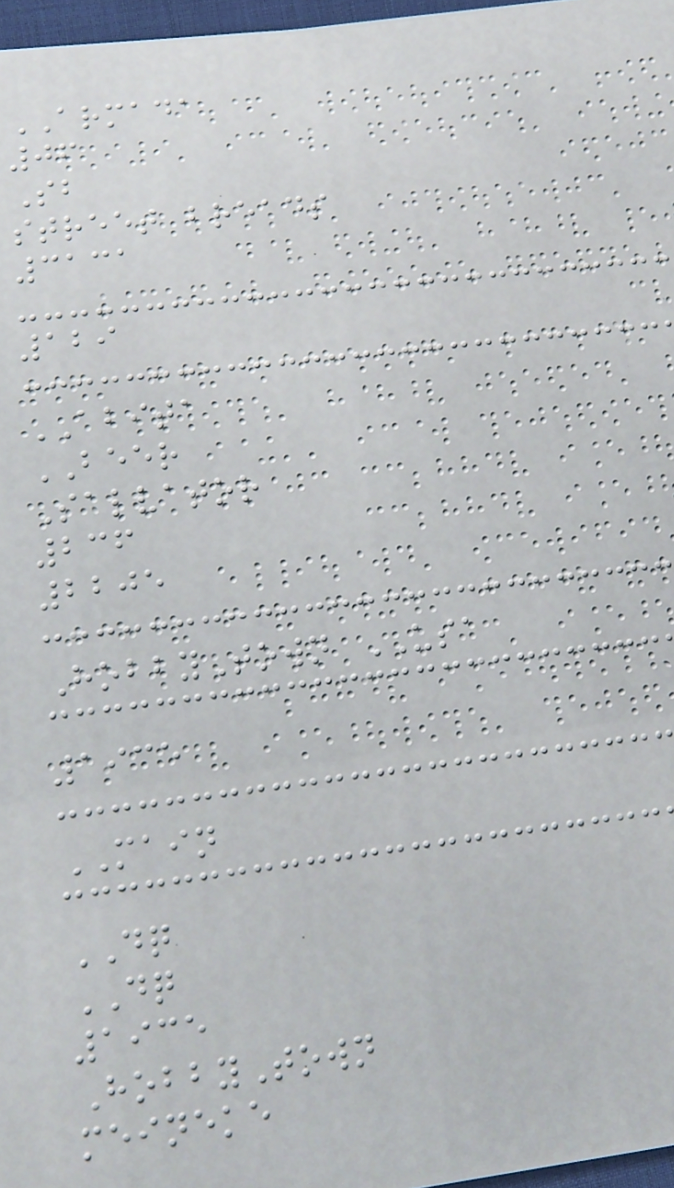ARMADA
06
Sb
street breads
3131
129
ABITA
BEER
Salvator
236
2205
HobbyTown USA
1935
MAIN
DQ
DQ
1935
HobbyTown
meineke
